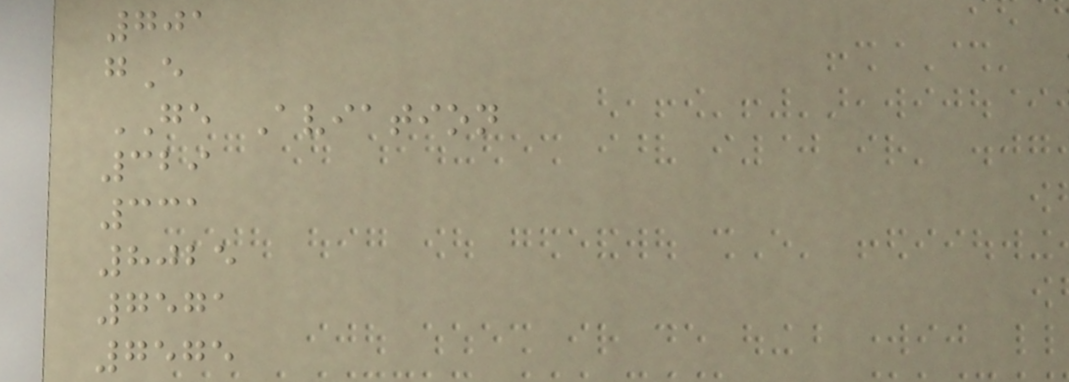701
gE
GE Aviation
329
331
8025
7571
7575
